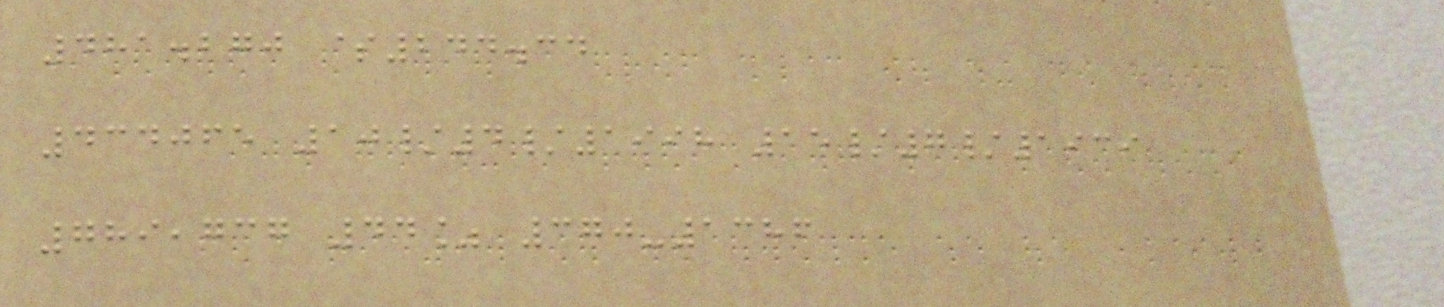481.270 $244.34
434065 10/4/1998 15/7/1939
789,737 44% 370-1386
